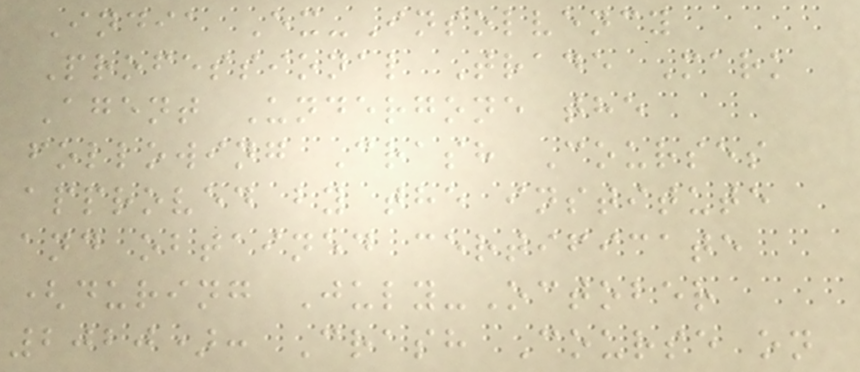India Ex-Insolvency
Professional Trade Mark
Agent Undergone the
following Crash Courses
approved by the institute
and obtained certificate
(during July-October
2020): Crash Course on
